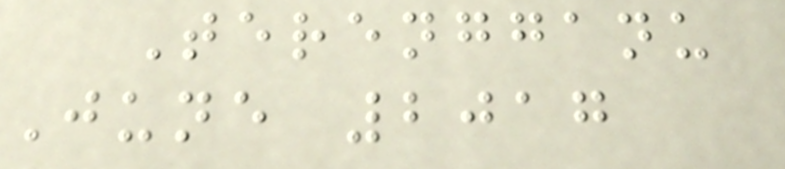Terengganu
June 2017
